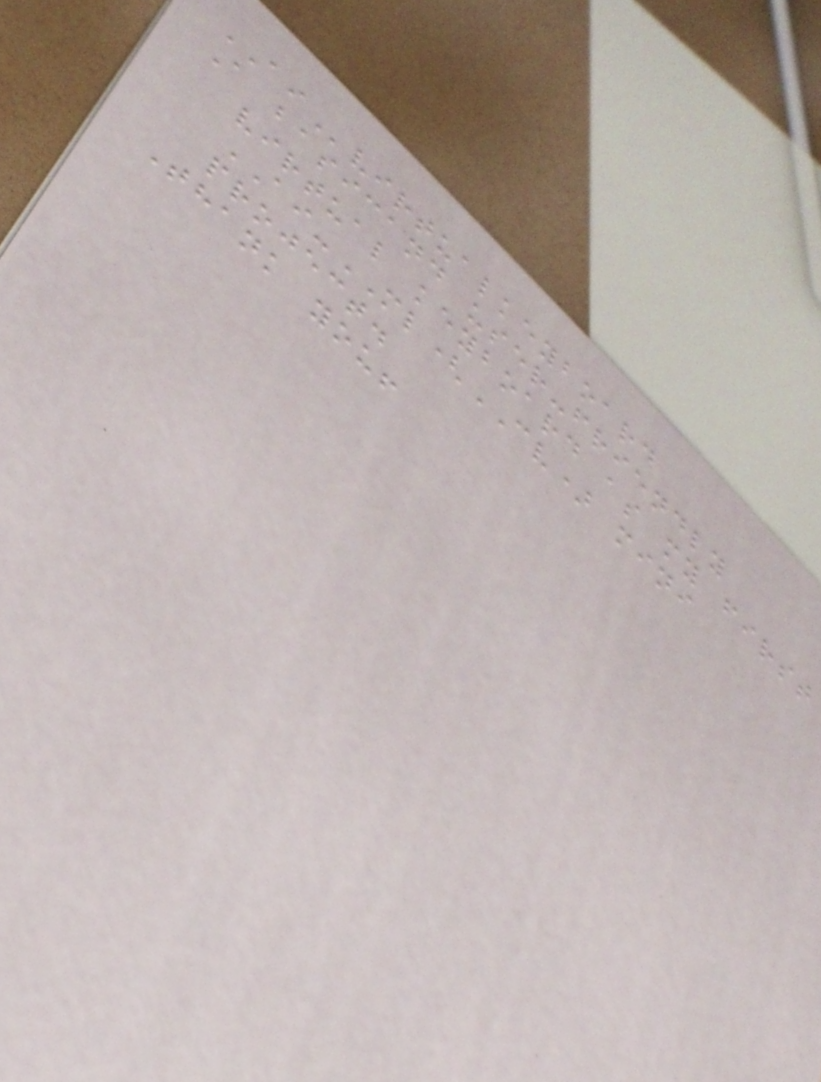AIvirtualkeyboard
A basicand user-friendly
virtual keyboard as my first
AI-ML(CV) mini
project.
Thank you!
